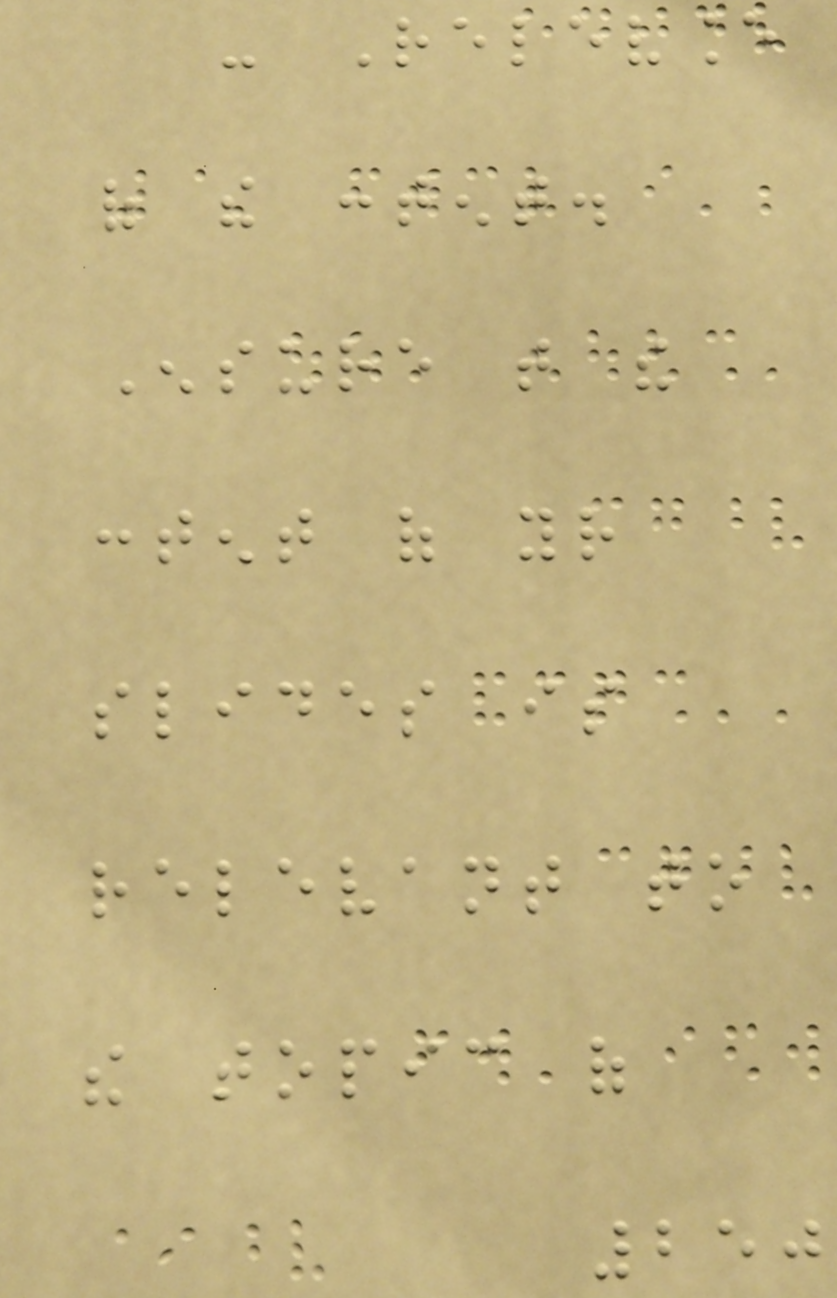- Relevance
of the content.
Ensure that the
content of your
slides is
relevant to
the topic of
250
